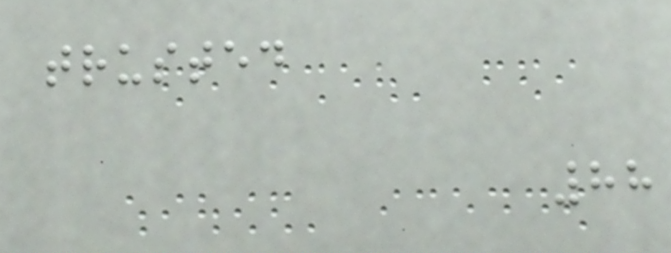trusted
88
